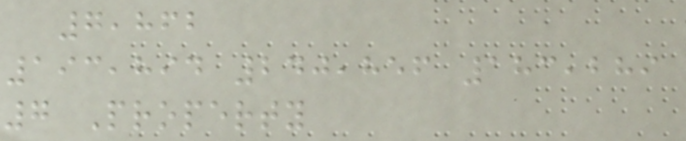7,862
193,894 240,856 183,289
7 Property
